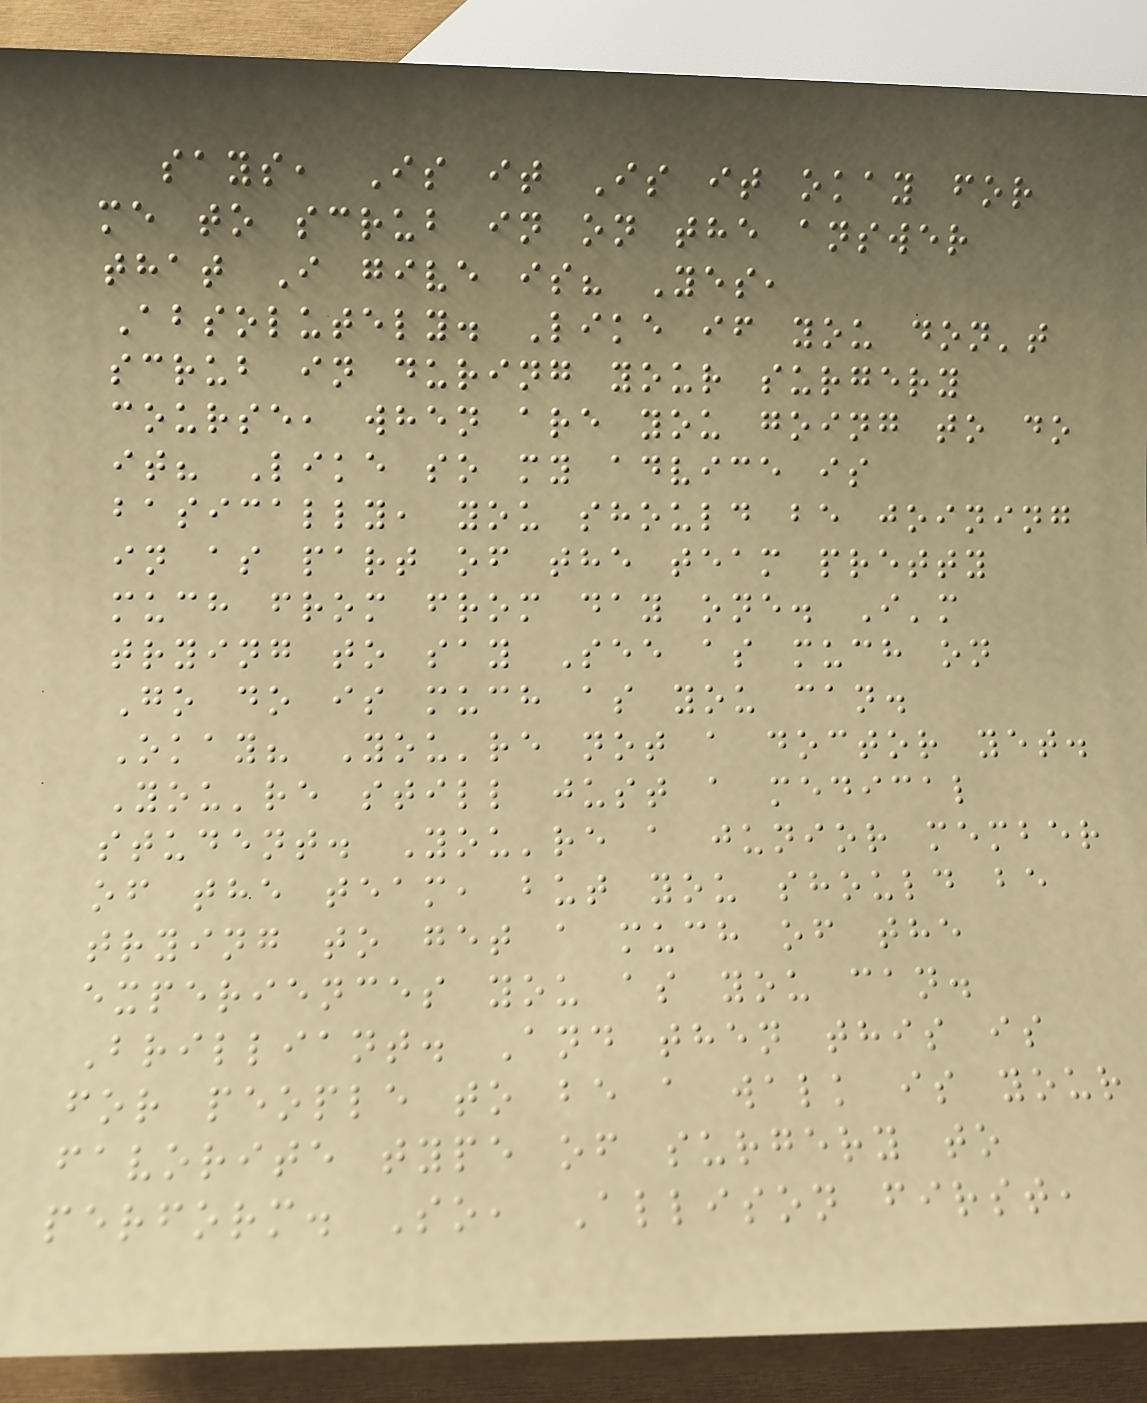says, Is it Is it okay for
me to scrub in on the answer
that I give is? Yes,
Absolutely. Like if you don't
scrub in during your surgery
course, when are you going to do
it? Like so my advice is
basically, you should be joining
in as part of the team pretty
much from from day one. I'm
trying to say See as much on
Go do is much as you can.
Okay? You're not a doctor yet.
You're still just a medical
student. You're a junior member
of the team, but you should be
trying to get a much of the
experiences you as you can.
Brilliant. And then this is
for people to be a walk is your
favorite type of surgery to
perform. So, Allison first,
